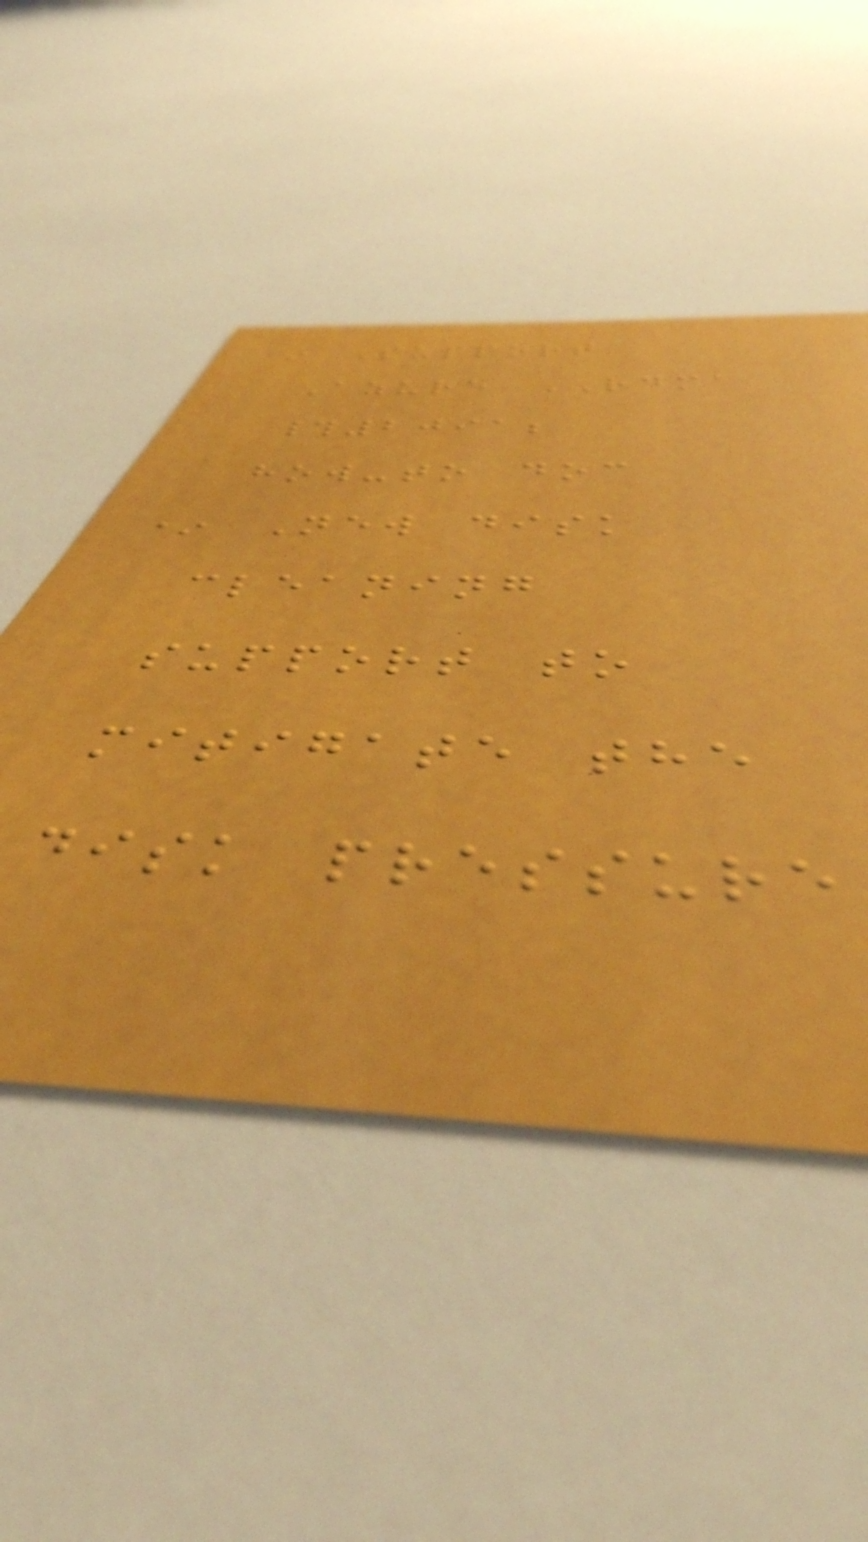* Support
Azure RDMA
#2091;
how-to doc
* New disk
cleaning
support to
mitigate the
disk pressure
